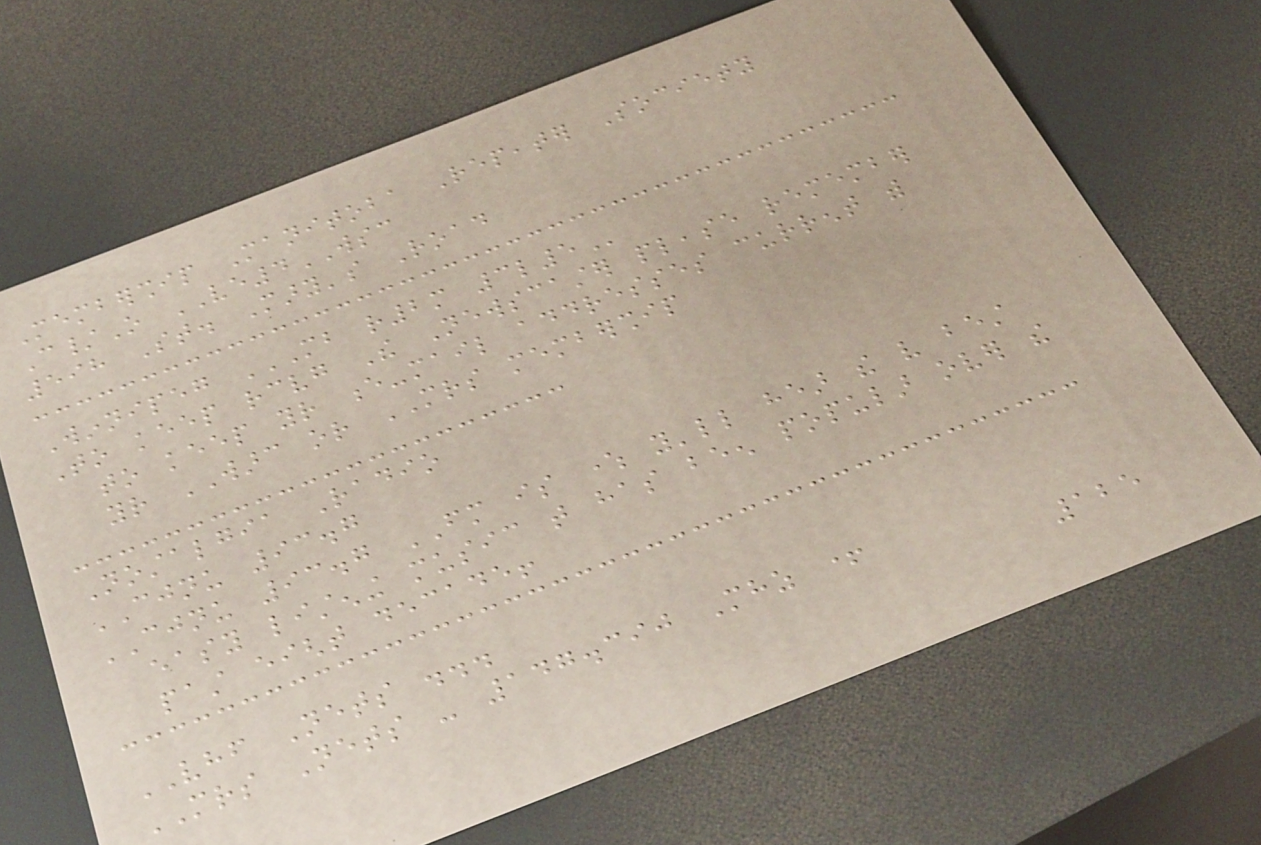Membership Manitoba Repeater Society
C/O VE4WSC
598 St. Mary's Road
Winnipeg MB R2M 3L5
To keep receiving The Newscaster please remember
to keep your e-mail addresses current with
your WARC or MRS membership
Nostalgia Radio
CJNU 93.7
CJNU 93.7 FM is where you'll hear the very best
easy listening music that has been popular over the
past eight decade!
VHF Nets ...
MRS Nets - 147.390 Mhz +
125
